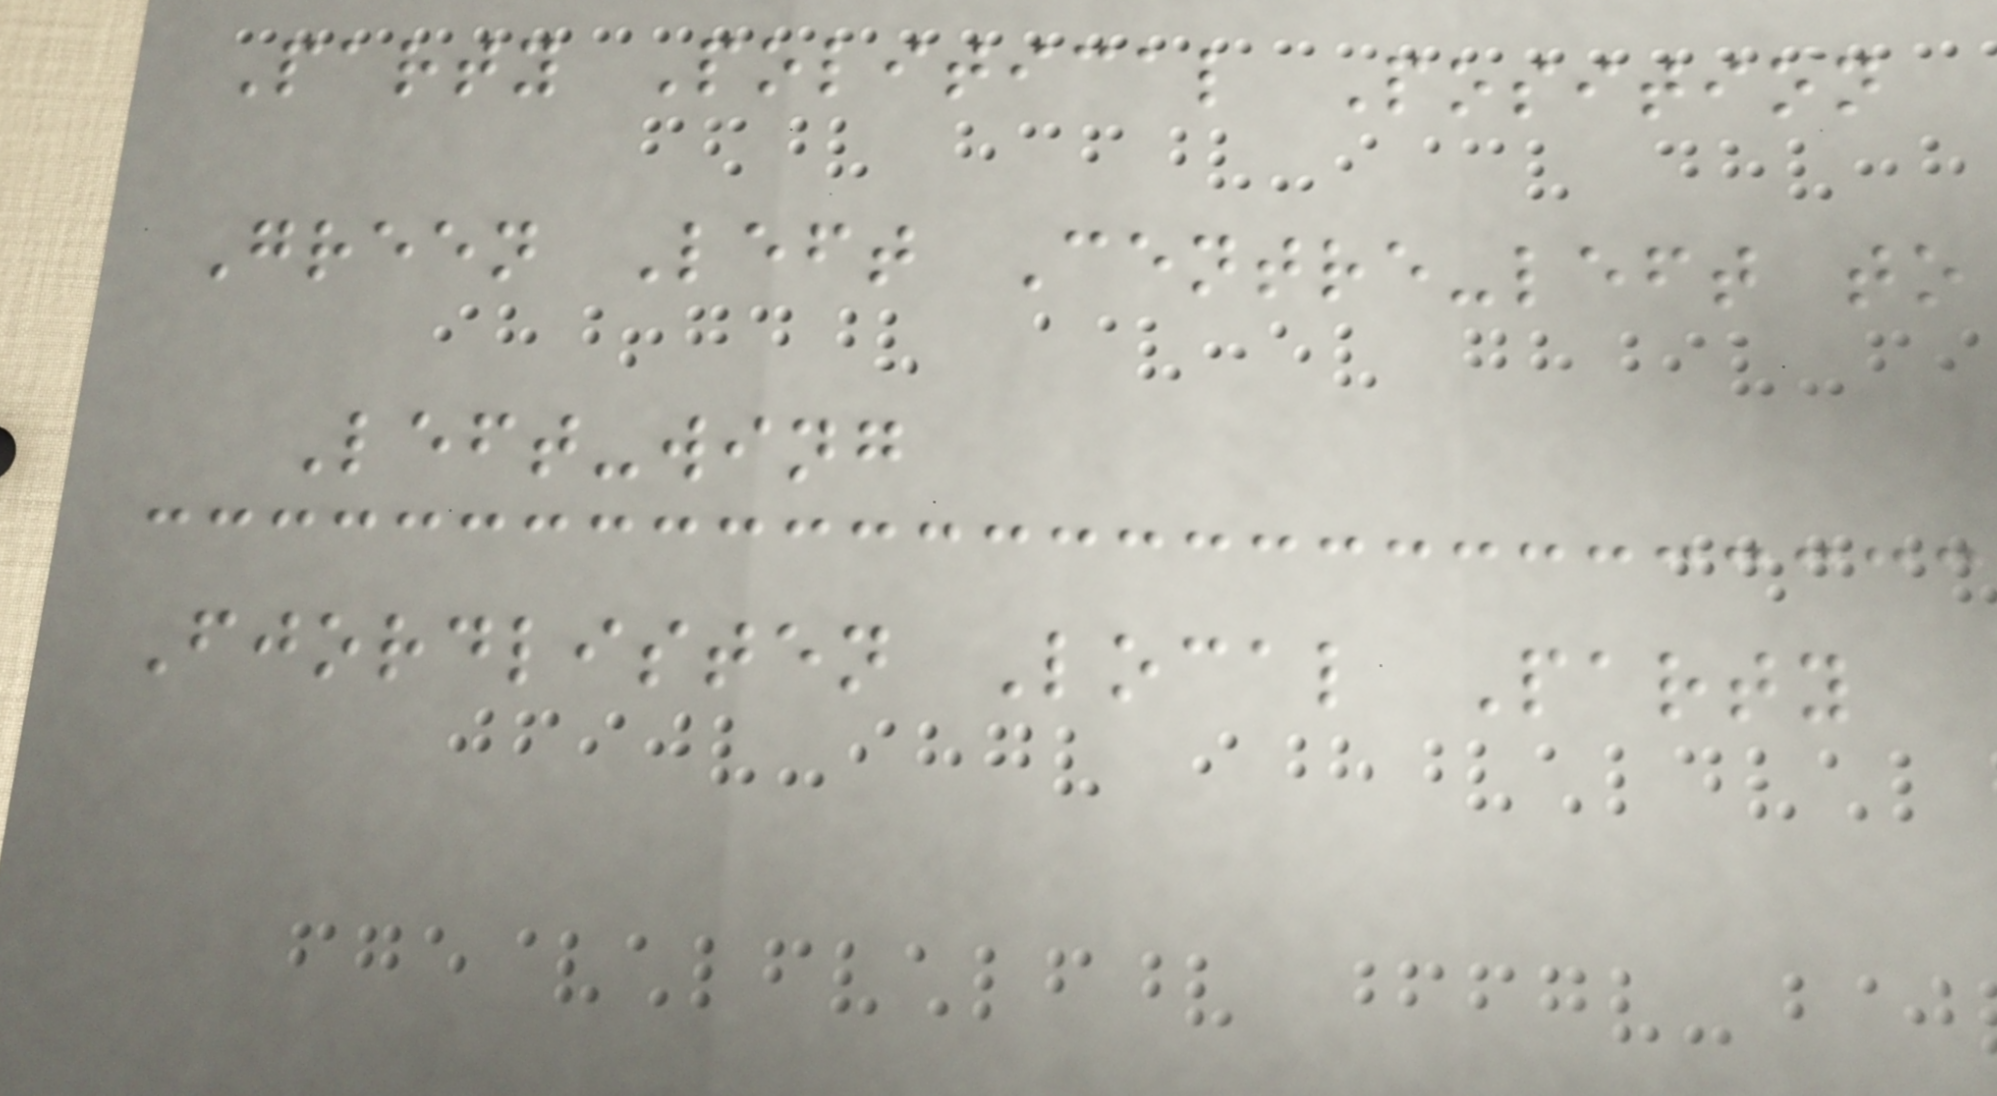Party Political Position
Green Left Centre-left to
Left-wing
Fjordlisten Local Party
